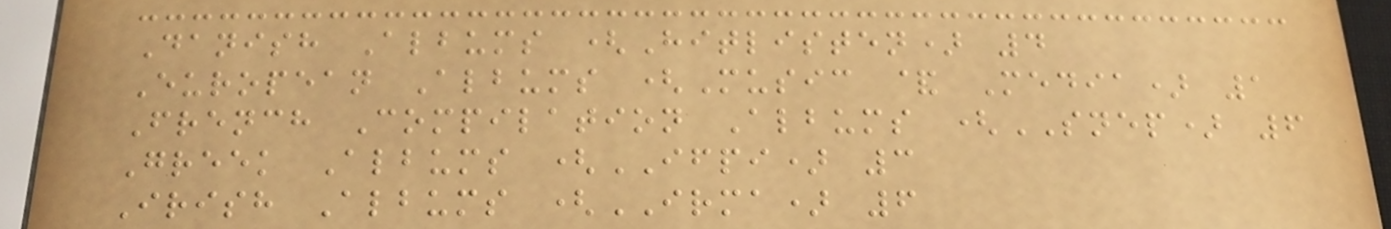Danish Albums (Hitlisten) 4
European Albums (Music & Media) 1
French Compilation Albums (SNEP) 6
Greek Albums (IFPI) 3
Irish Albums (IRMA) 6
